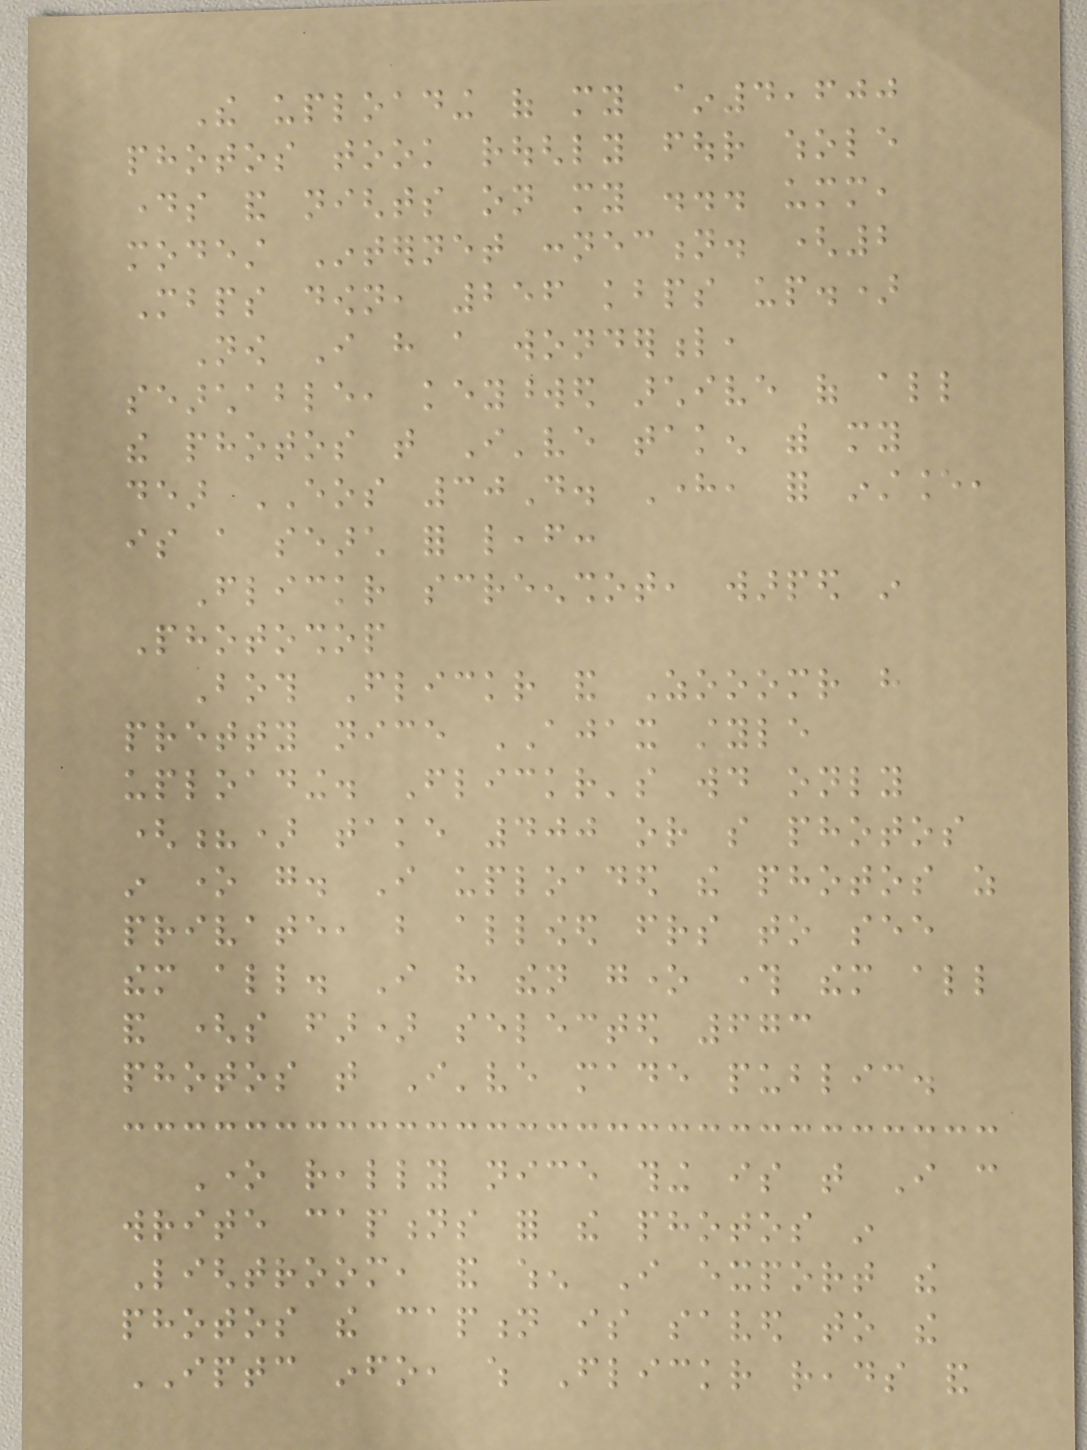The uploading of my ~4,600
photos took roughly four whole
days and nights on my ... umm,
modest Internet connection. (2
Mbps down, 256 kbps up.)
Now I have a wonderful,
searchable, keyworded archive of all
the photos that I've taken with my
dear EOS 30D. Here, for instance,
is a search for leaf:
Flickr screenshot, warped in
Photoshop
Both Flickr and Zooomr have
pretty nice AJAX style
uploading. Flickr's would only
(?) take 400 or so photos
in one go. I uploaded the photos as
private, but allowed friends to see
them all. I have then gone through them all
and (so far) selected 673
photos that I've made public.
One really nice thing is that I can
write captions for the photos in
Lightroom, and when I export the
photos the caption is saved to the
IPTC info, which Flickr reads and
